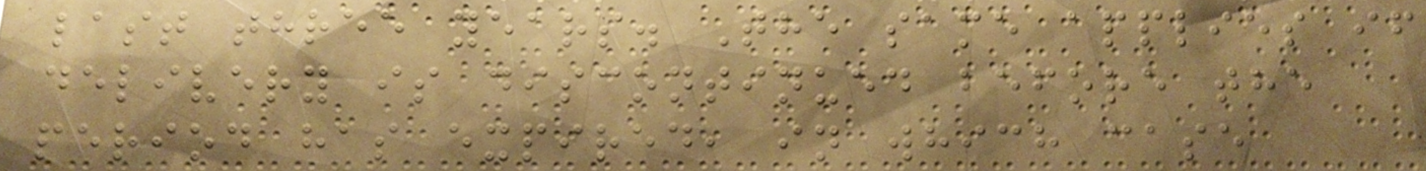last three years. The same applies if
delivery is discontinued before the
period has expired, in which case
